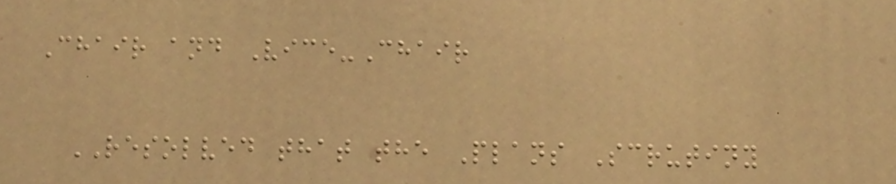Chair and Vice-Chair
RESOLVED that the Plans Scrutiny
